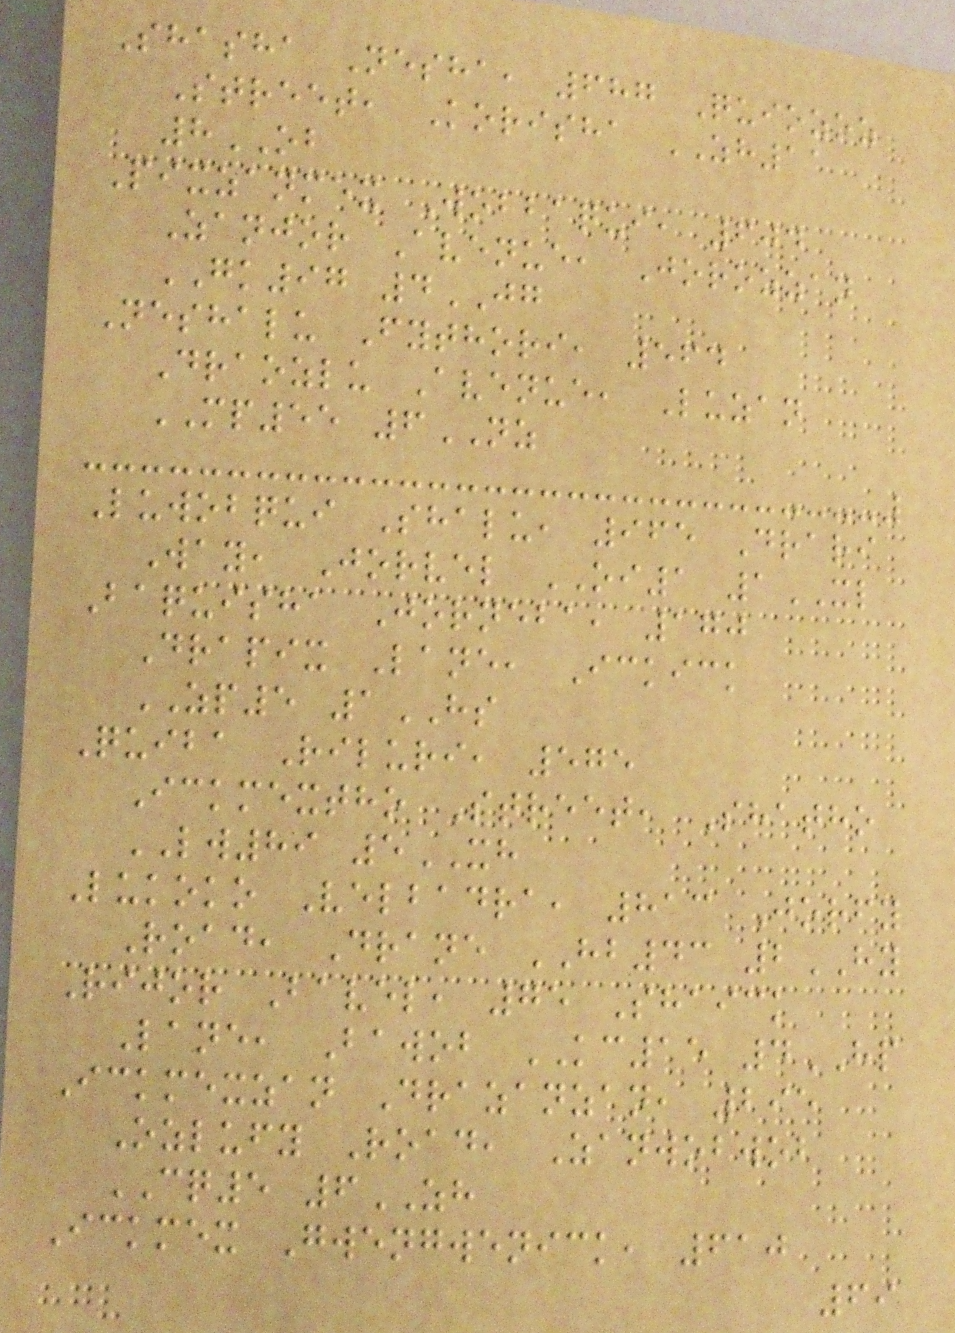Shasha Nesha, 687 Quiozoz
Street, Korisha ZH11
8OB
Pixzanmex Wobbaqui, 604
Zanjor Avenue, Jorozzan
GK97 4JG
Neshalu Fythori, 564
Draozlu Avenue, Luzan
MP55 6NZ
Luwobqui Shalu, 965 Drari
Way, Jorvel OI1 1XL
Baquisha Jorneba, 170
Drapix Lane, Ickick
ZP5 1HS
Quiba Riluri, 575
Ickmextho Street, Shatho
LW89 5XH
Lukoko Velbadra, 813 Jorfy
Road, Drane HB43 2HY
Rijor Bavel, 75 Shaick
Lane, Bawob KC15 4HP
Ickmexzan Drazanzan, 295
Ozlufy Road, Zanwobwob
CQ5 6ZH
Ickmex Gwengwenick, 610
69
